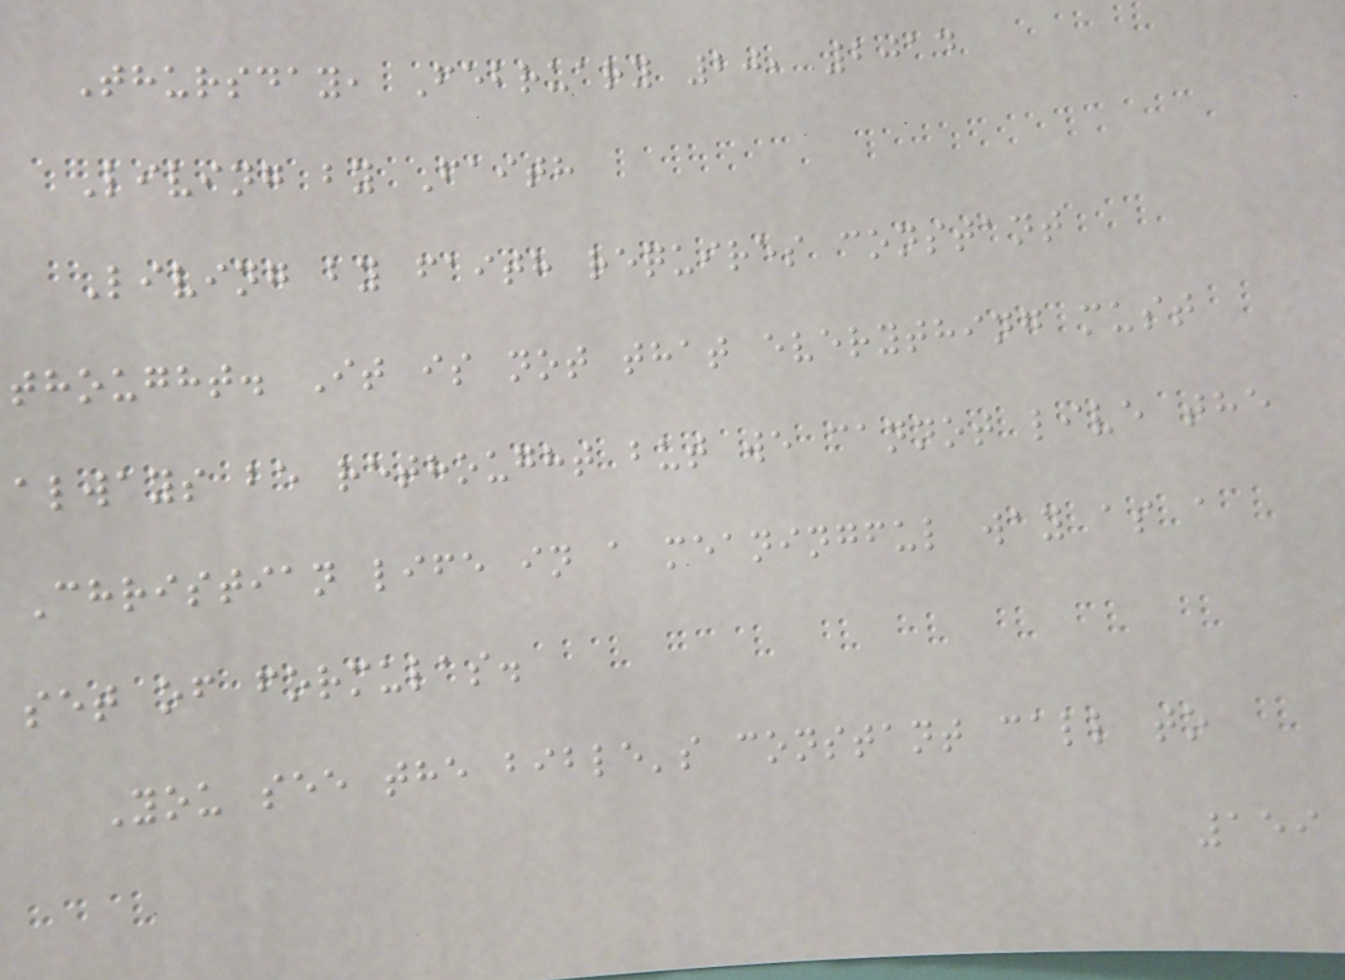Thursday, February 20, 2014
Living by Faith
Living by faith requires constant
thought. It is not that everything must
always be rethought but we cannot live the
Christian life in a meaningful way as a
set of formulas.
You see the bible's constant call to
159
